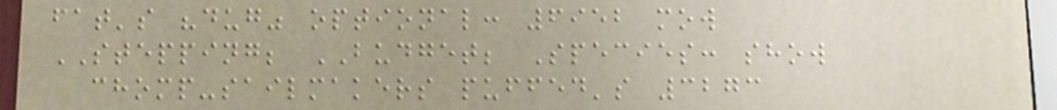fat's "dug" optional: 6952 mow
STEPPING; BUDGET; Species: show
chomp-sailmakers puffed's 3273
